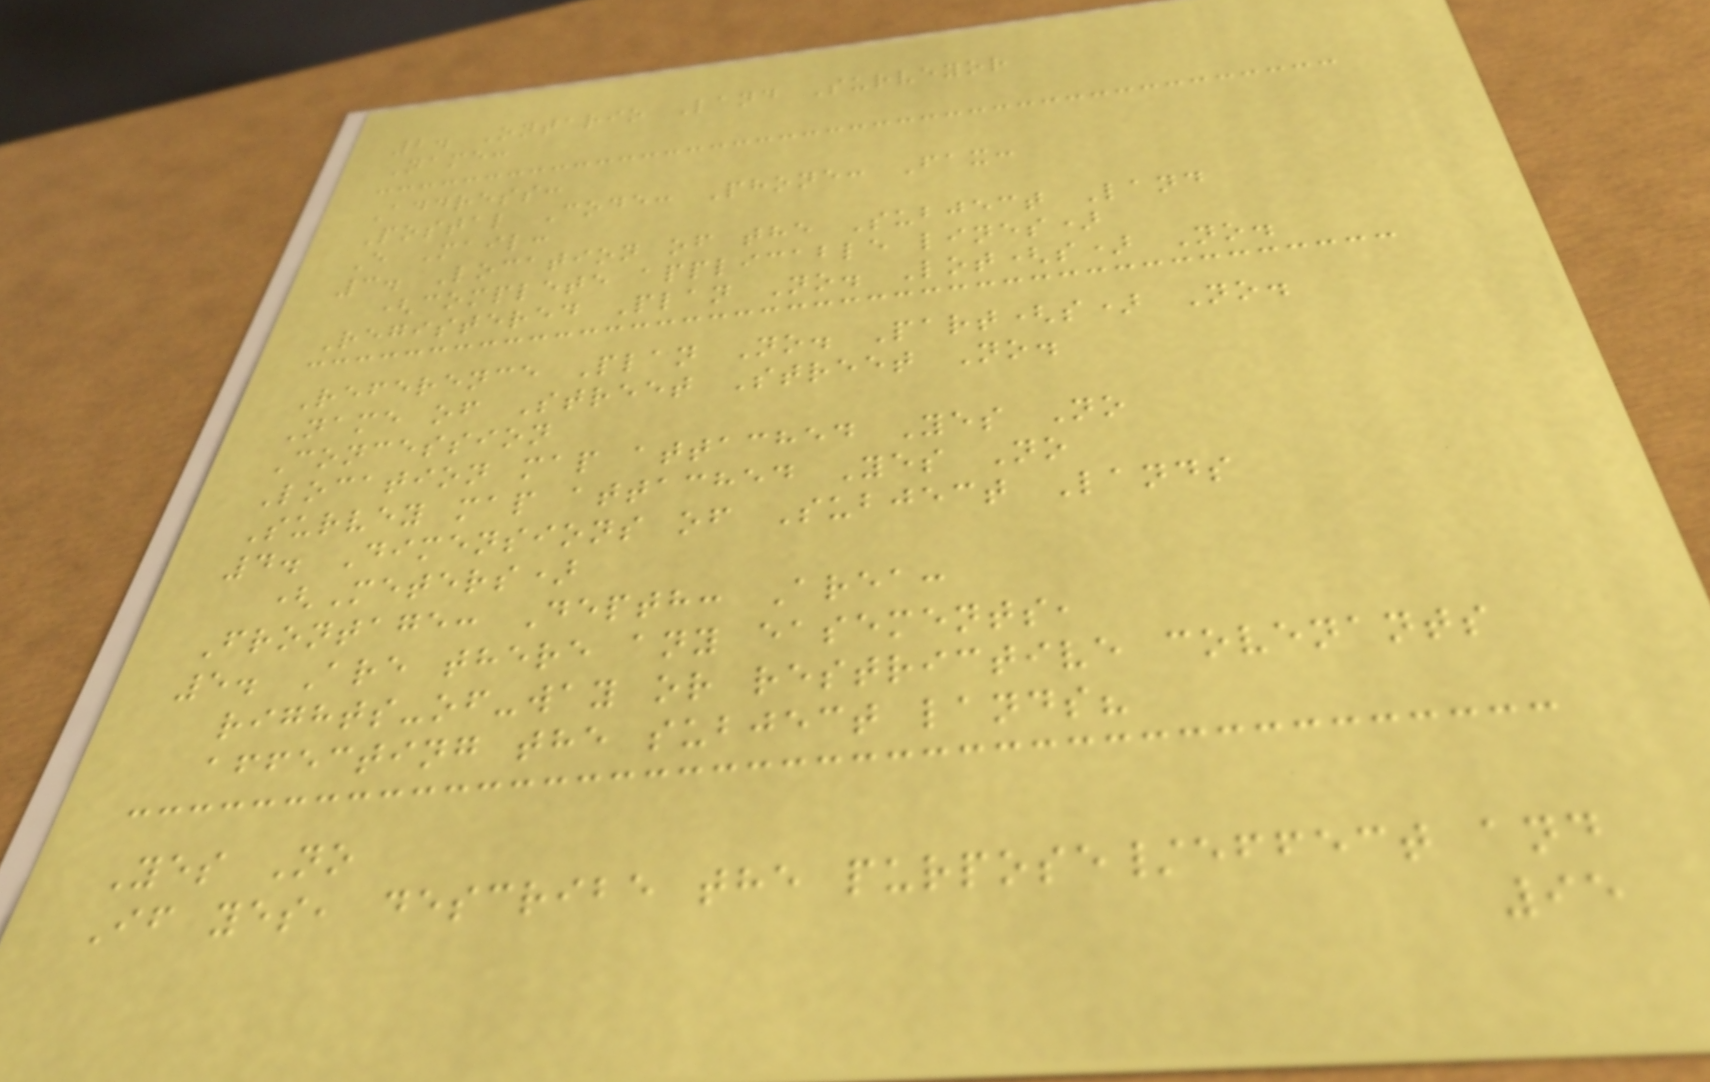2. Ontario Land Surveyor
Name:
Address:
Postal Code: Phone: Fax:
E Mail:
3. Location of the Subject Land
(complete applicable lines)
Registered Plan No. Lot(s) No.
Reference Plan No. Part(s) No.
Name of Street Street No.
Concession
Location map attached Yes No
Survey map attached Yes No
4. Dimensions of Subject Lands
(Meters)
Frontage: Depth: Area:
5. Are there any easements,
rights-of-way or restrictive covenants
affecting the subject lands?
Yes No
If yes, describe the purpose/effect and
95
